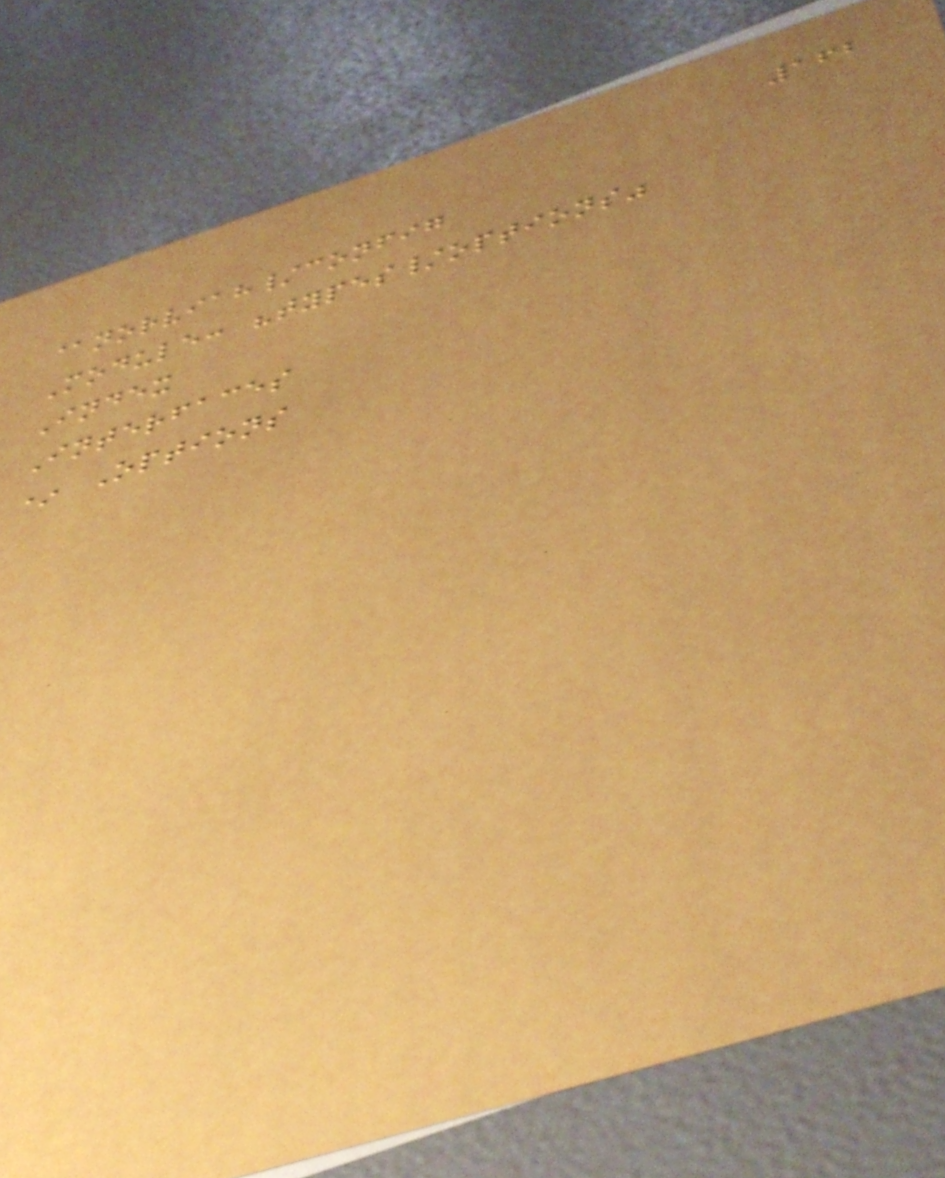162
@norviah/config
Module: "types/options"
Index
Interfaces
* Options
